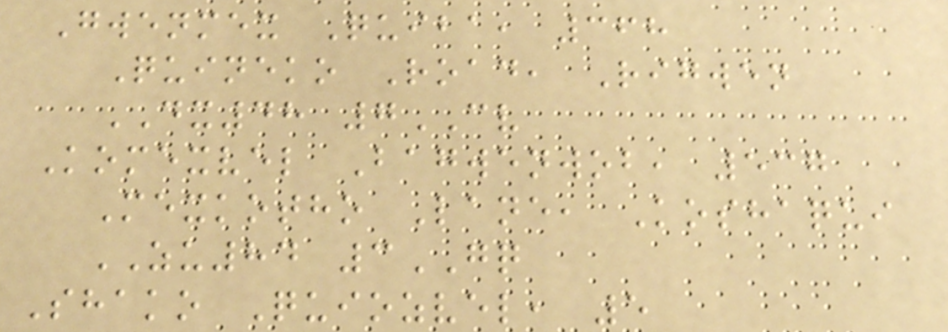Gwenmex Quiba, 368
Quineko Road, Rigwen
DX48 7CV
Komexvel Bagwenwob, 537
Mexkotho Lane, Koshaqui
ZU84 3GQ
Shako Quiozvel, 5
